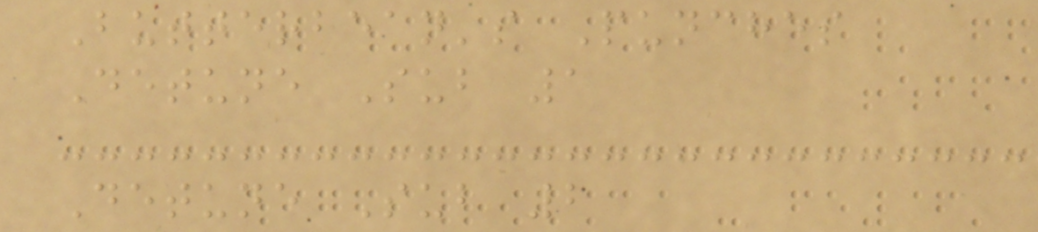Butterbean's Punches
Detune Sub 1
Detune Sub 2
